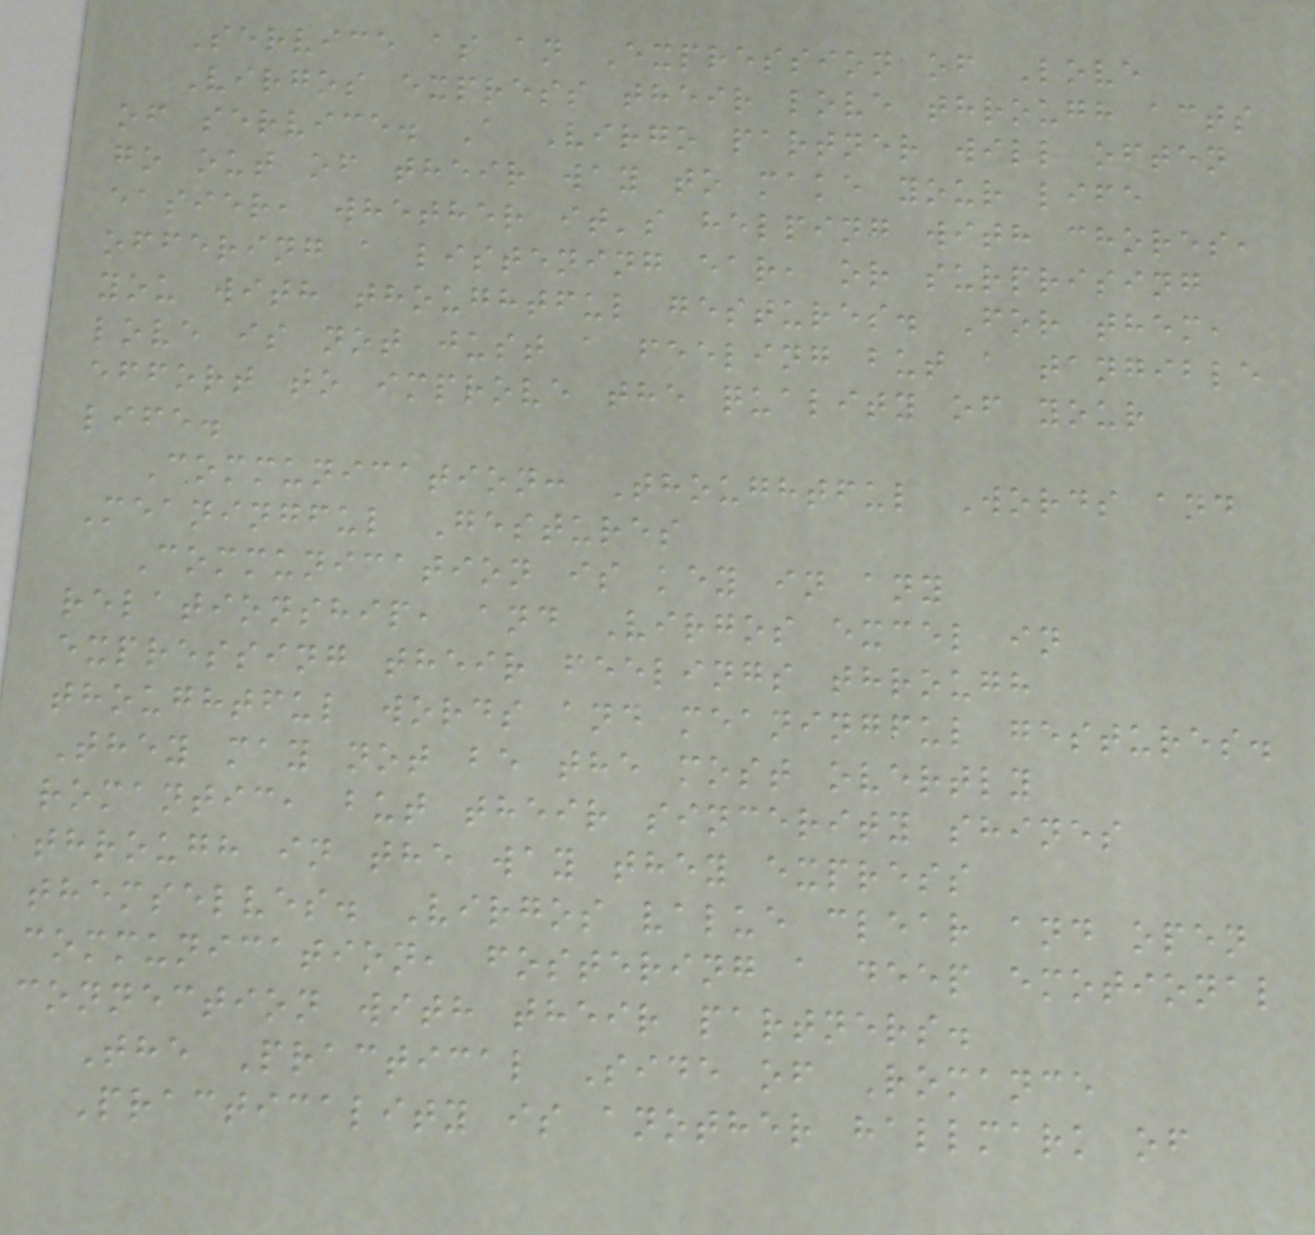Service as an Expression of Love
Virgos express their love through acts
of service. A Virgo partner will often
go out of their way to make your life
easier, whether it's helping with chores,
offering a listening ear, or surprising
you with thoughtful gestures. For them,
love is not just a feeling but a tangible
effort to improve the quality of your
life.
Communication: Thoughtful Words and
Meaningful Gestures
Communication is key in any
relationship, and Virgos excel in
expressing their feelings through
thoughtful words and meaningful gestures.
They may not be the most overtly
romantic, but their sincerity shines
through in the way they express
themselves. Virgos value clear and open
communication, fostering a deep emotional
connection with their partners.
The Practical Side of Romance
Practicality is another hallmark of
